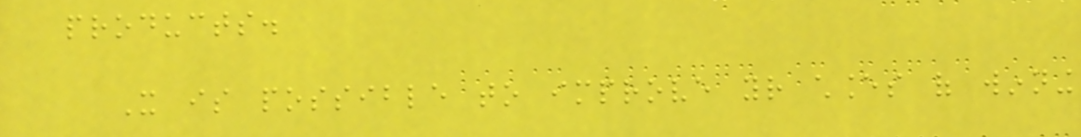products.
It is possible to improve your chances of winning
